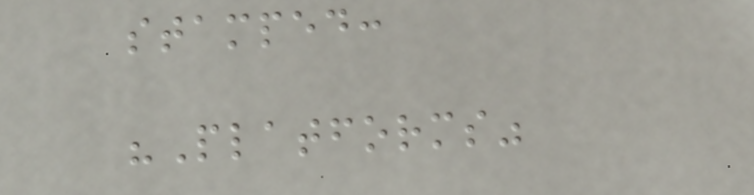stamped:
"Platforms"
